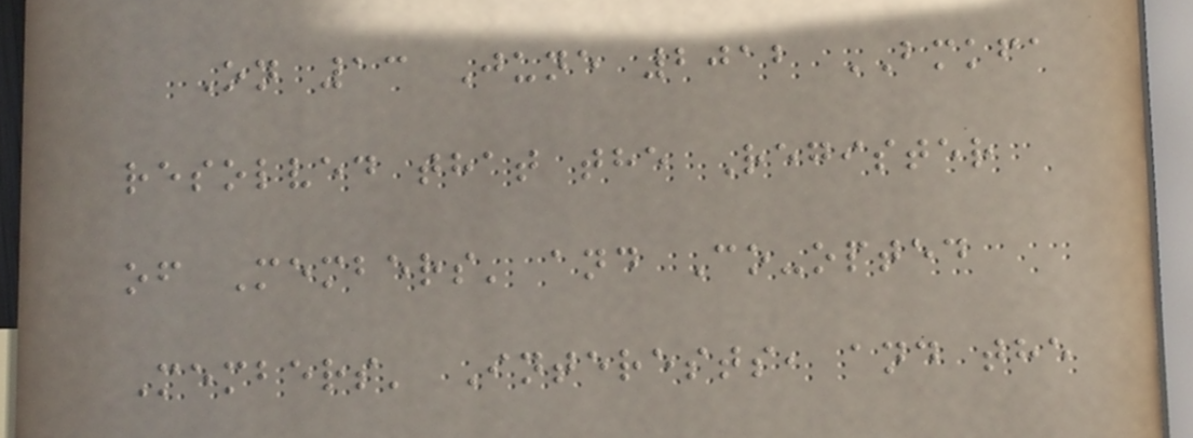On 13 June 2012 BMKFA
resolved that the Register
of Members' and Co-opted
Members' Interests, and the
